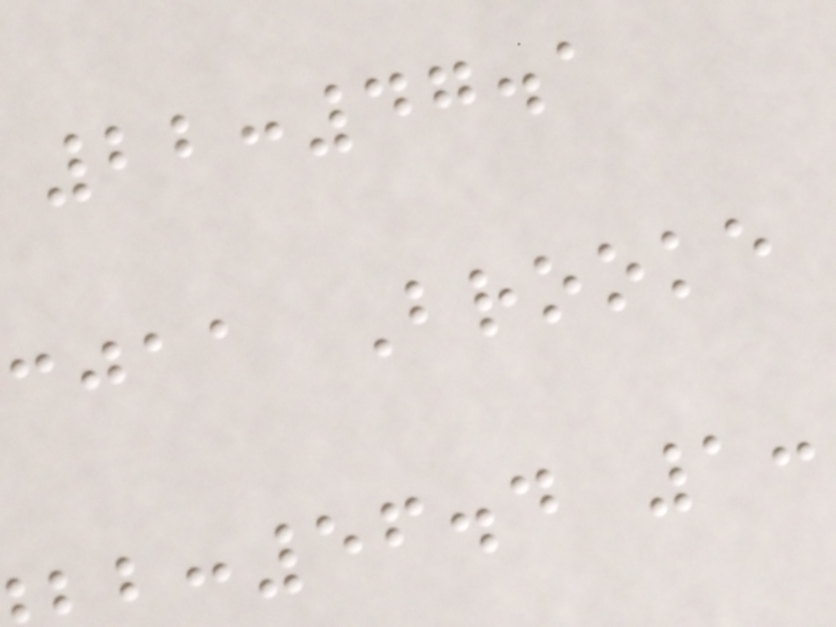22:47.1
cjaa Brooke
:56.4 1:
